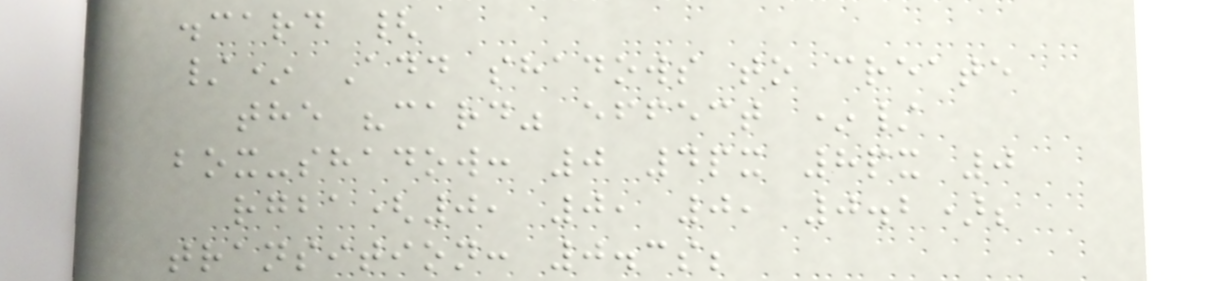.card {
/* Add shadows to create
the "card" effect */
box-shadow: 0 4px 8px 0
rgba(0, 0, 0, 0.2);
transition: 0.3s;
